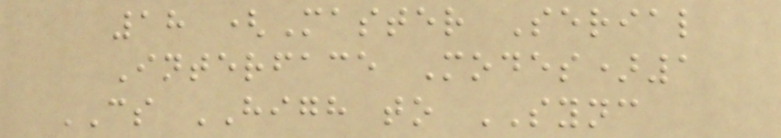18 (Master Serial
Interface Modes)1
CS HIGH to SYNC
